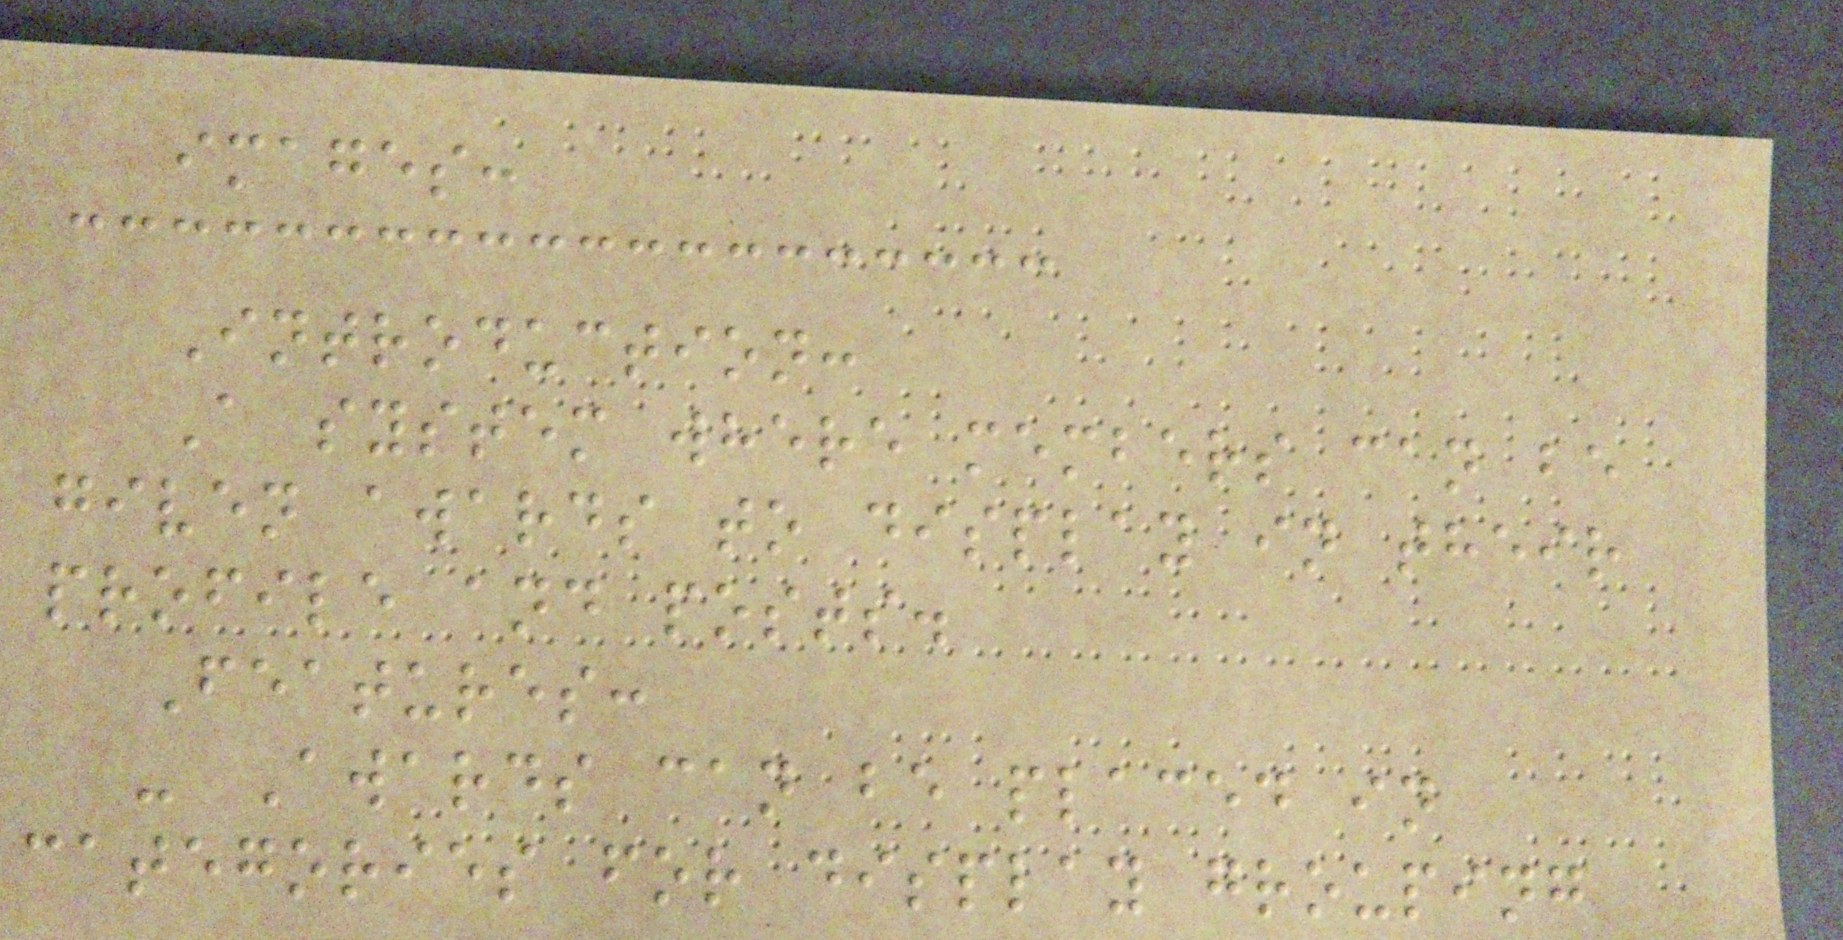images:
Introduction:
A system where members can be
given awards to display in their
profile and posts.
Features:
- Awards can be placed in
categories for display grouping
